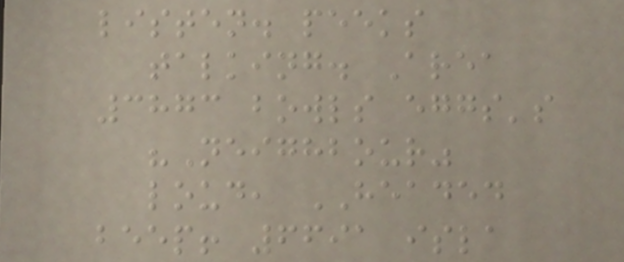listen. peeks
talking. Area
3873 bowls eggs's
"Neighbour"
loud, HEADED
beep! 6691 isla
